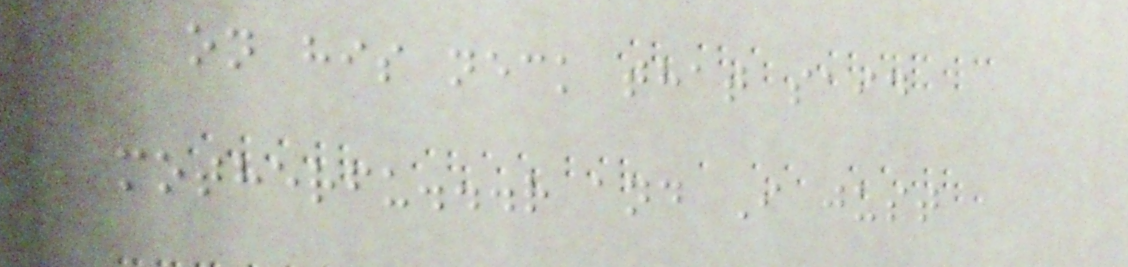on his neck that said
motherfu...r and I just
